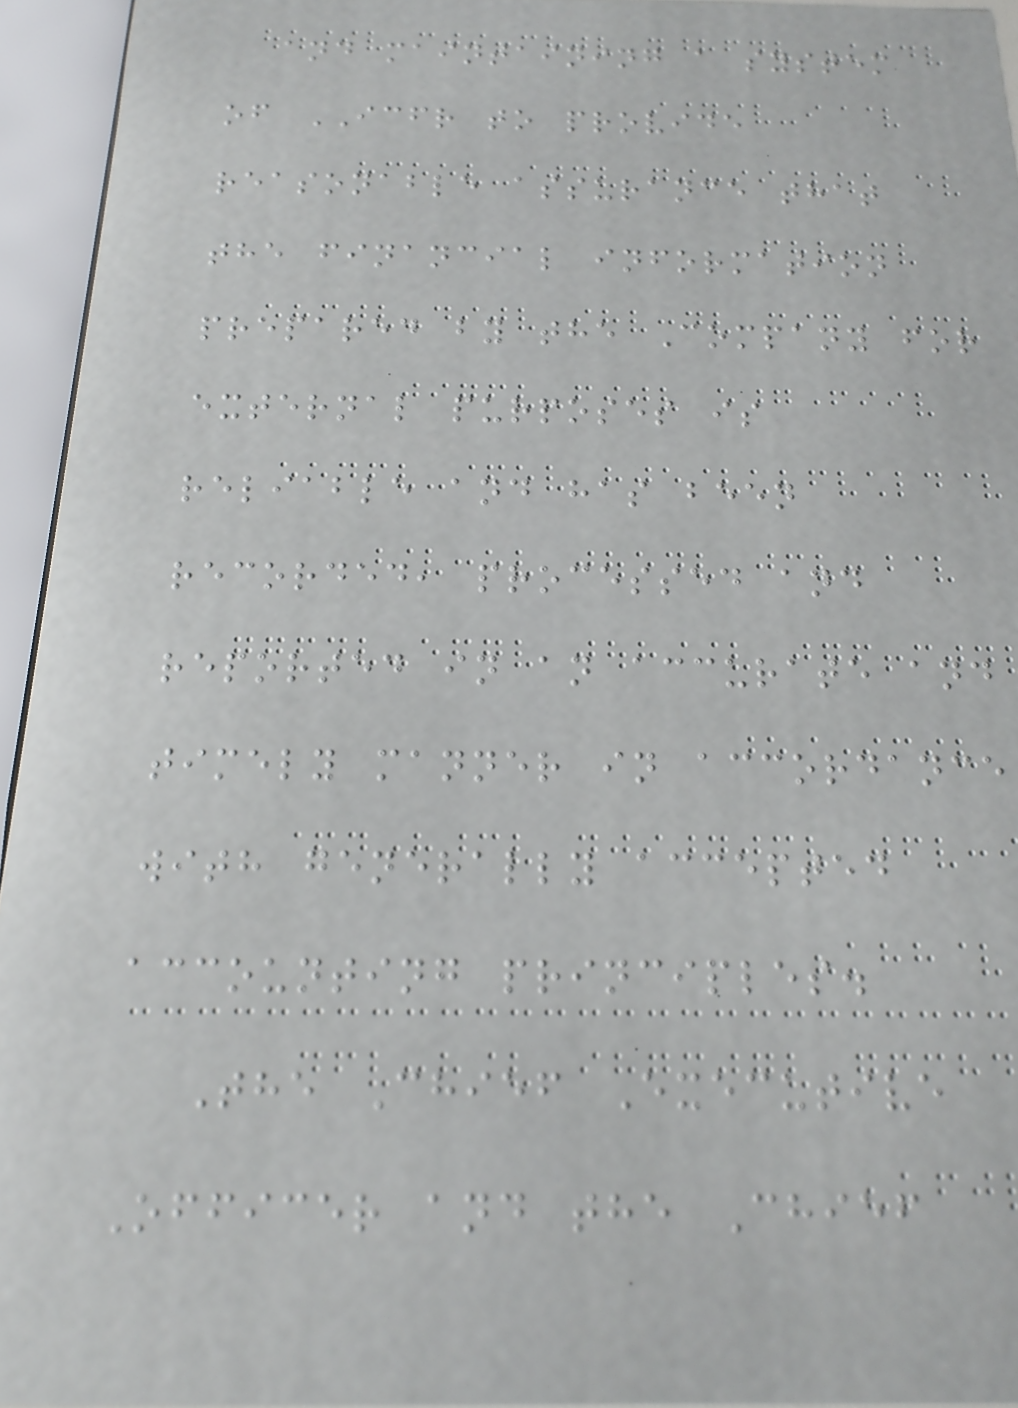and maintaining a system
of ICFR to provide
reasonable assurance that
the financial information
prepared by the Company for
external purposes is
reliable and has been
recorded, processed and
reported in an accurate and
timely manner in accordance
with generally accepted
accounting principles.
The Chief Executive
Officer and the Chief
